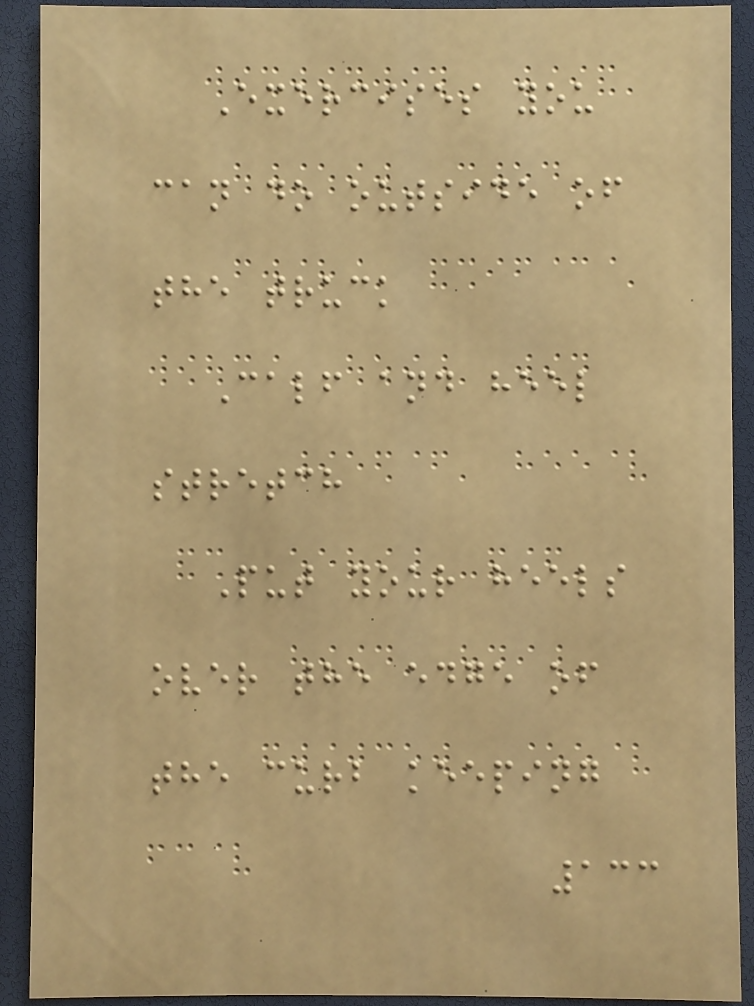Exercises you
can do outside of
the truck
Calf and heel
stretch
Put your heels
over the edge of
the curb keeping
133
